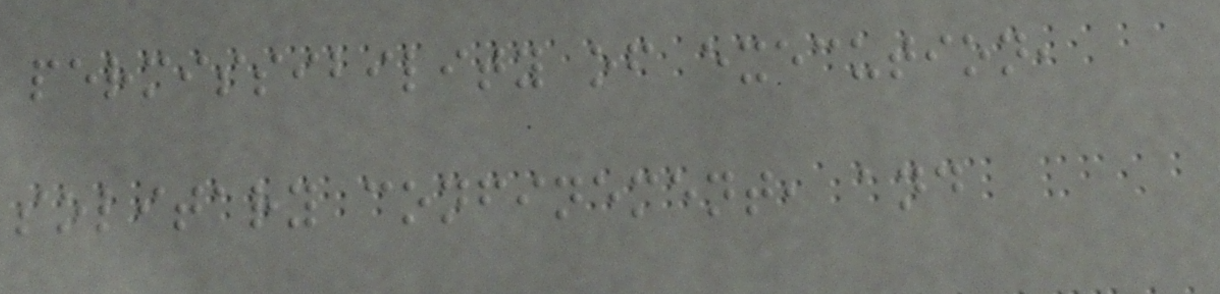permissibility of execution,
solitary confinement, and
